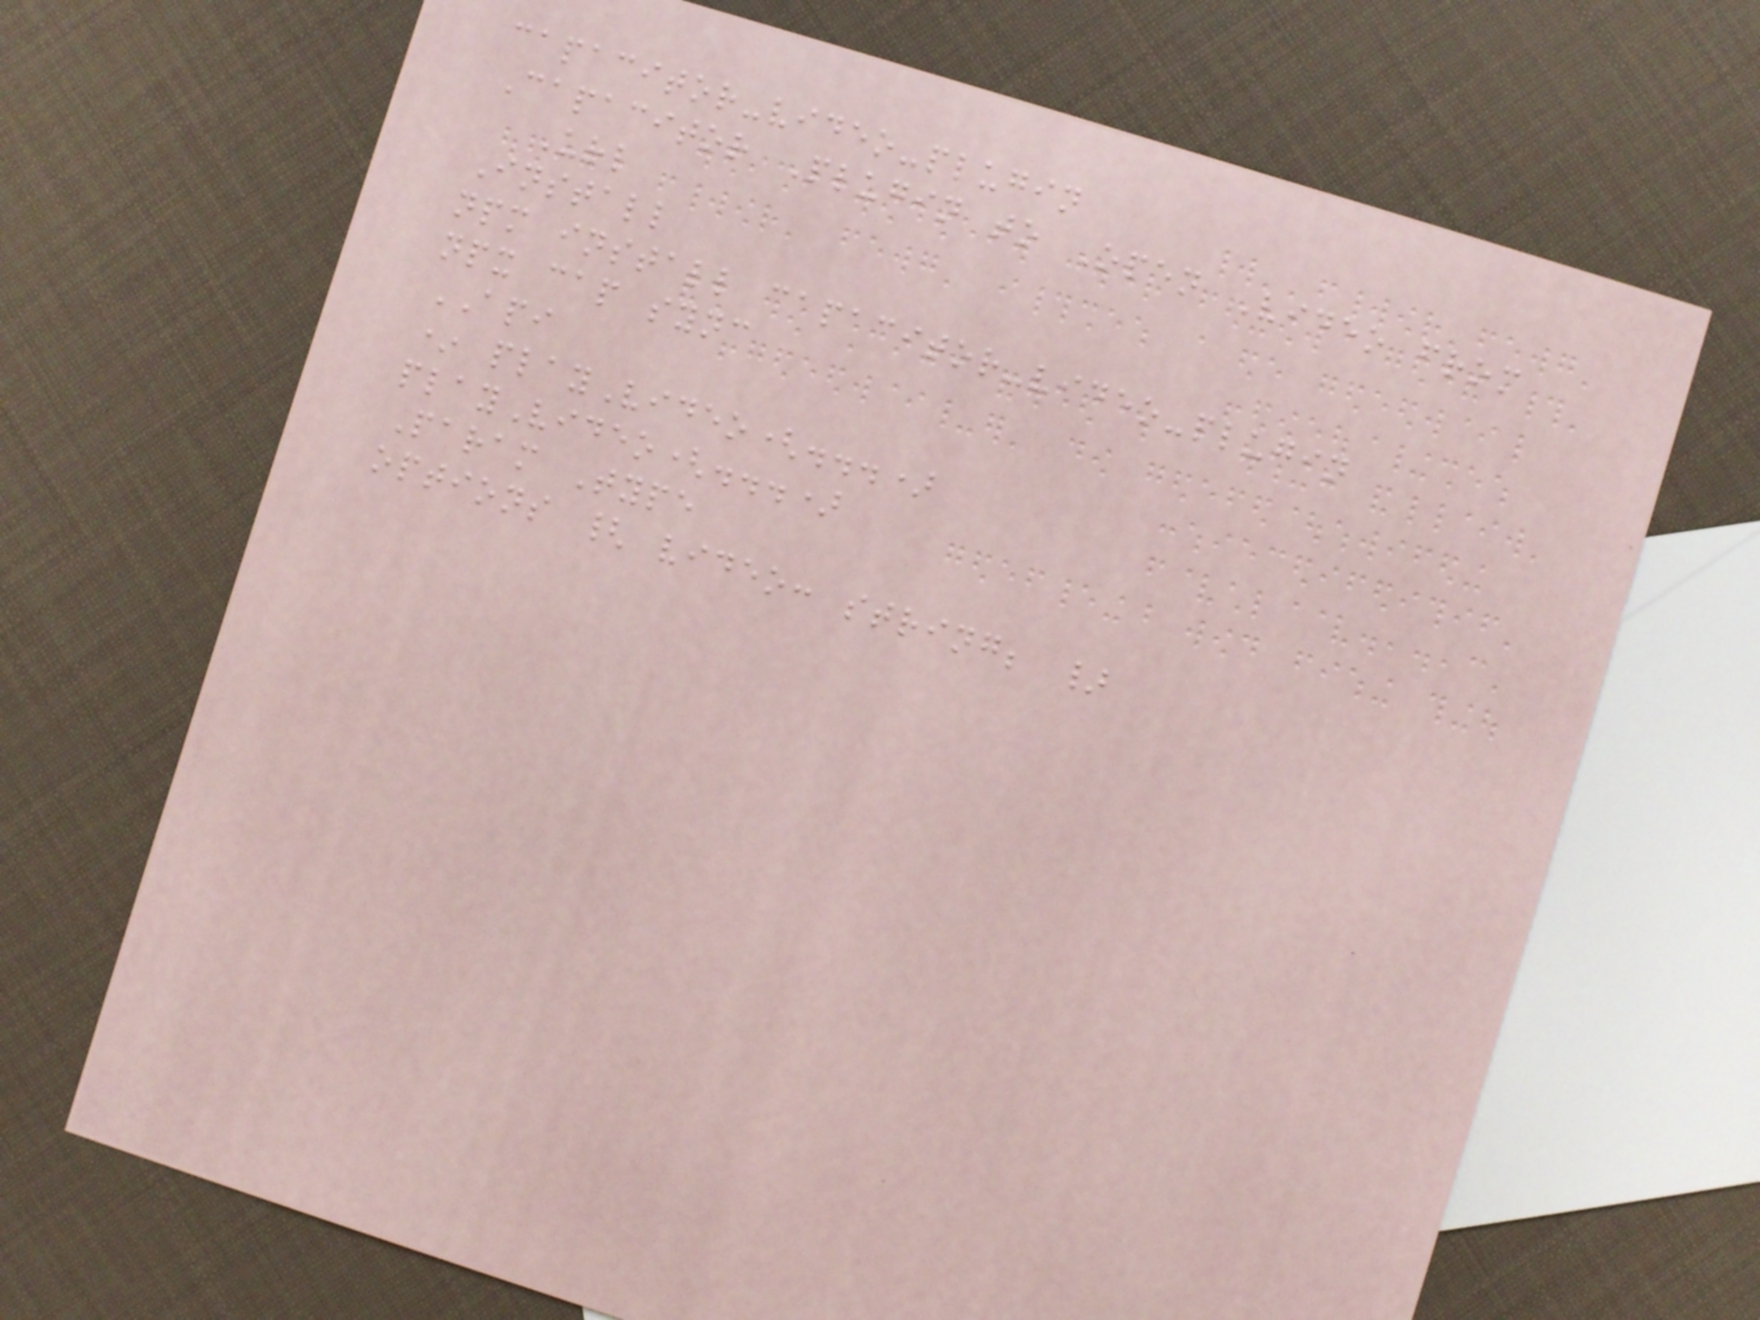capacitor-video-plugin
Capacitor Plugin to Open Video from
Url
Install
npm install capacitor-video-plugin
npx cap sync
API
* playVideo(...)
playVideo(...)
Param Type
options { video: string; }
